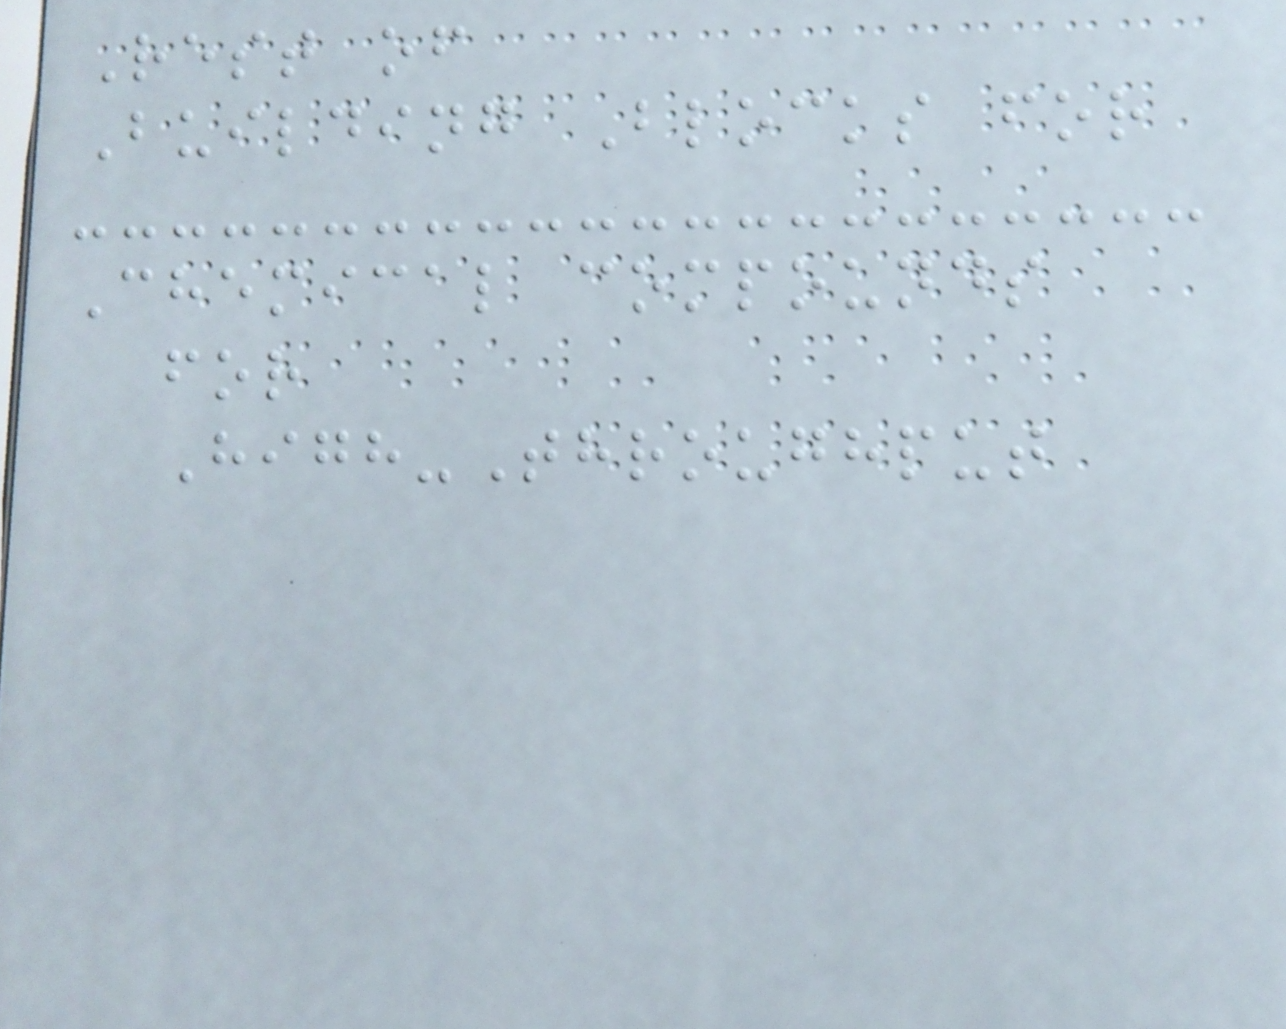Rest of
Building Blocks for
Chemical compounds
for
High-Throughput
